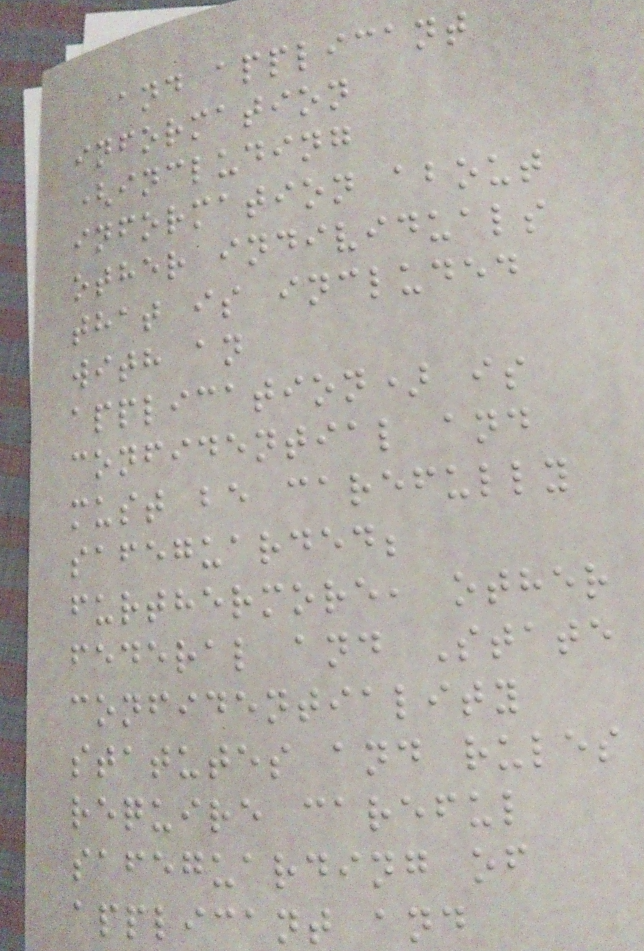and applicant
information
(including
information about
other individuals
that is included
with an
application) is
confidential and
must be carefully
safeguarded;
furthermore, other
federal and State
confidentiality
statutes and rules
require careful
safeguarding of
applicant and
